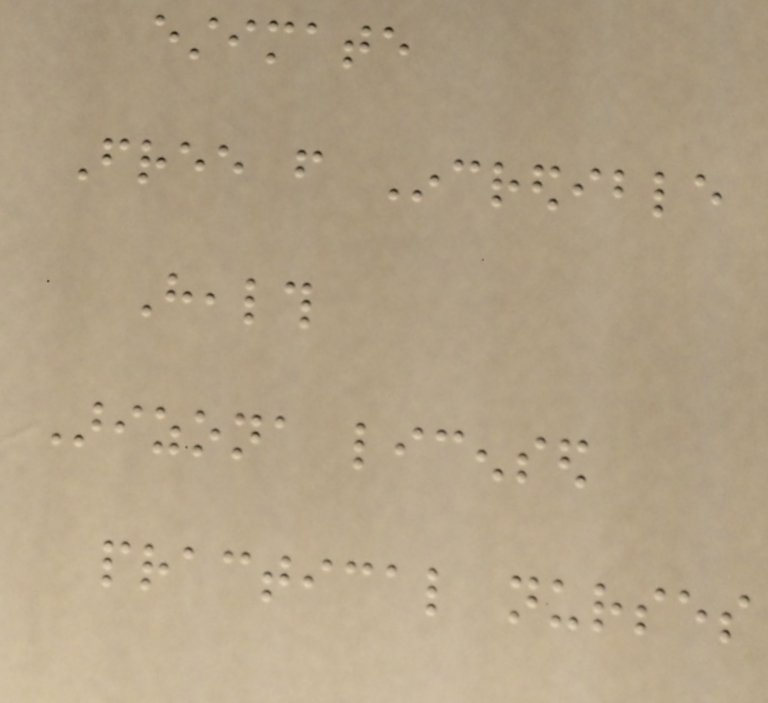estimate
Free from Incredible
Health
Arizona licensed
practical nurses
